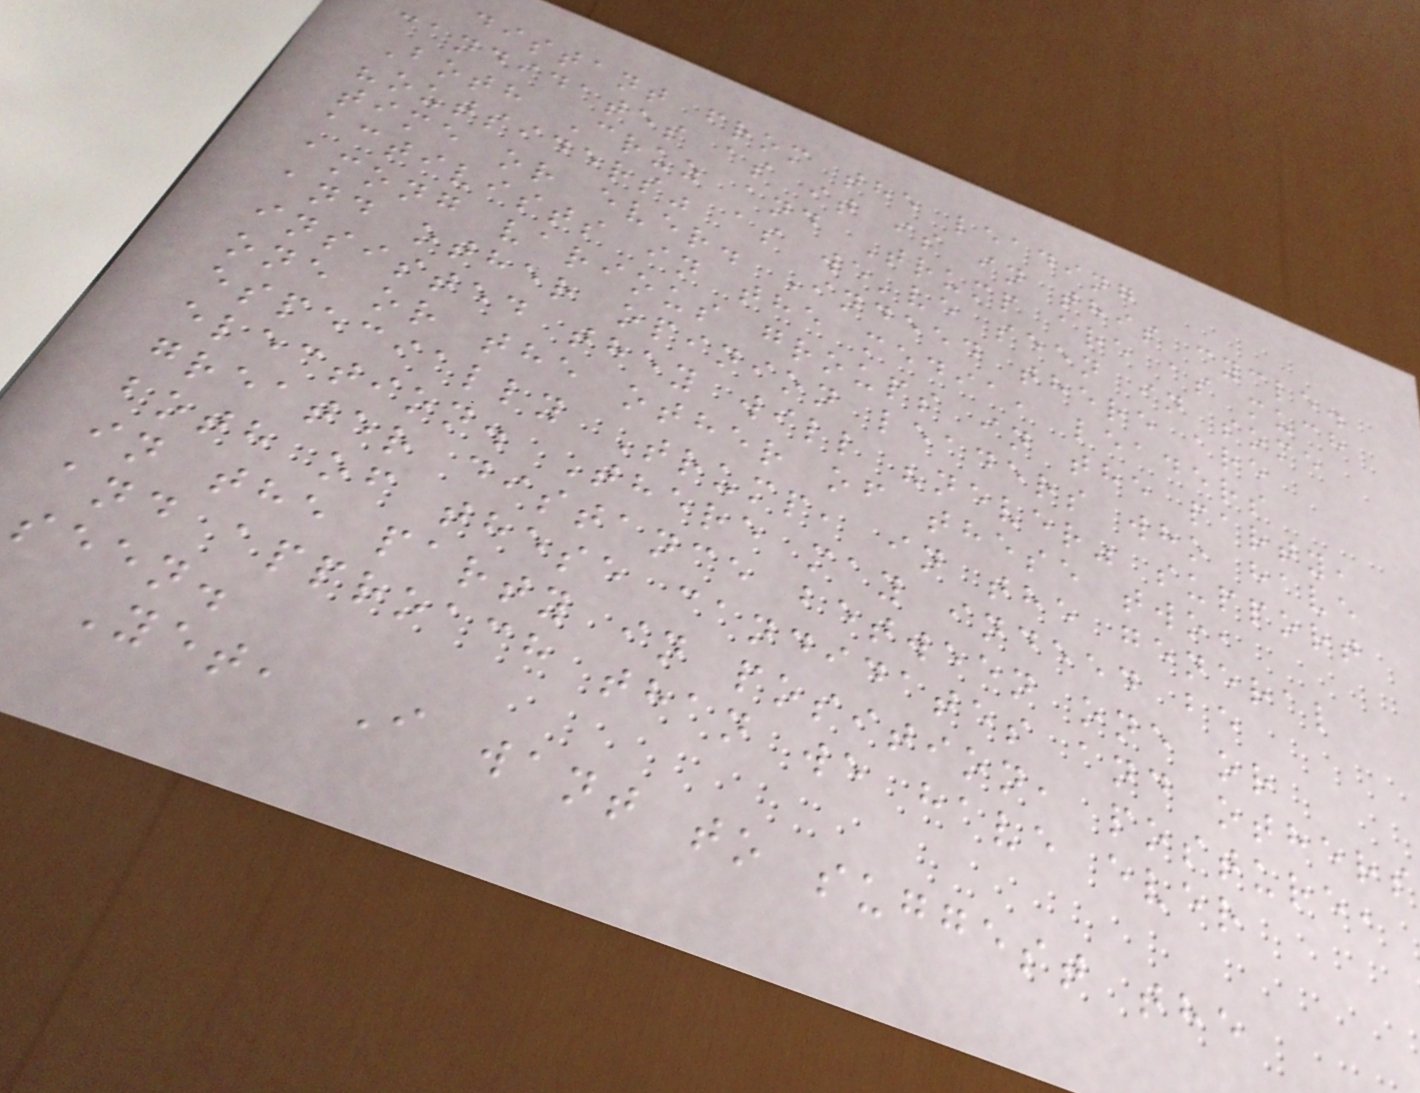distant from the leading
candidates as it is in this cycle.
Both Cruz and Trump are as much
"outsiders" as we've seen in some
time or ever. Indeed there are
activists in the media, leaders
among various groups in the party,
and other opinion leaders who have
insisted they will "never" support
one or the other of these two,
especially Trump, in the general
election. There may indeed be
greater distance between one or
both of these candidates and others
in the party in position, posture,
and approach than we have ever
seen.
Yet, I want to suggest the
